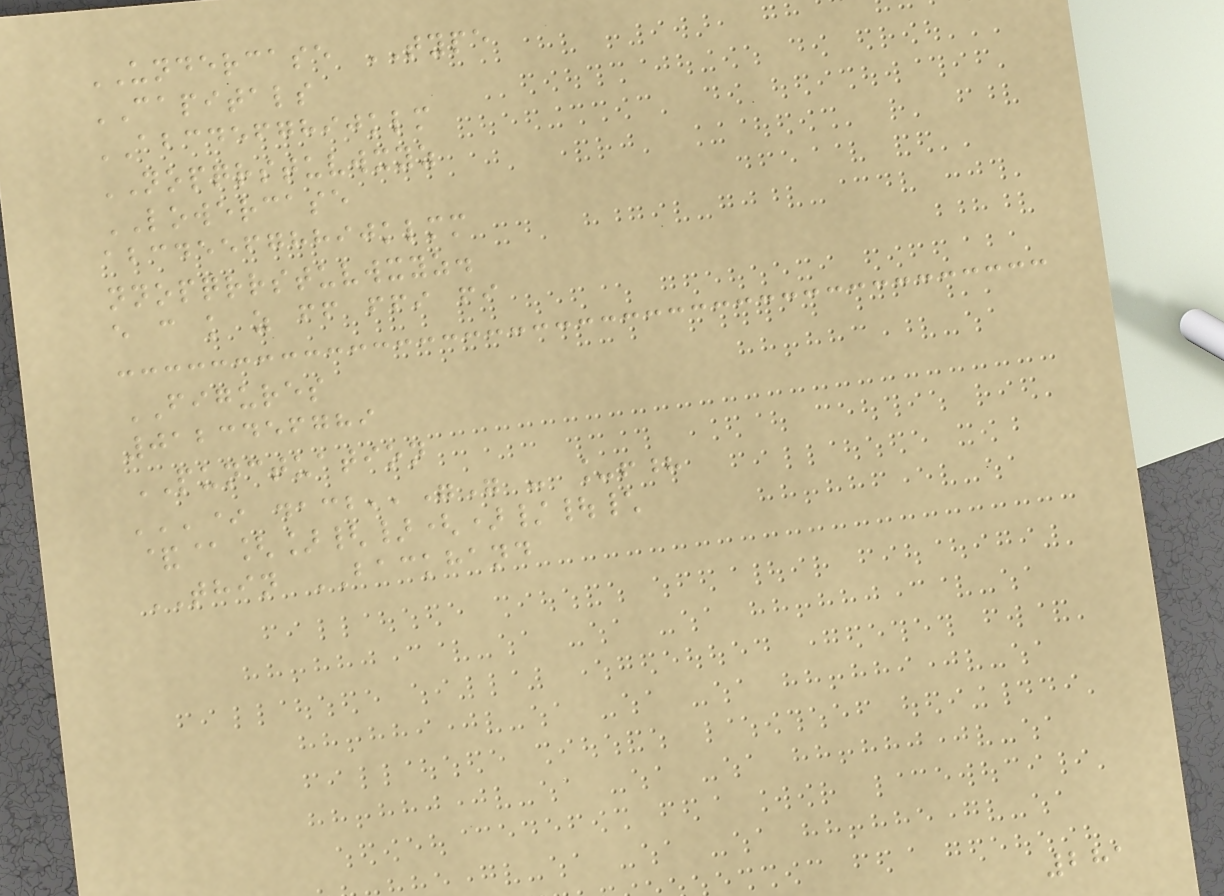UNDERCASE TYPE
CAPITALS
ABCDEFGHIJKLM
NOPQRSTUVWXYZ
LOWERCASE
abcdeefghhijklmm
nnopqrrstuvwxyz.
e c k z ff ffi fi
FIGURES
0123456789
PUNCTUATION
'''* .,:;''"" - _!?
&@[]{}()/|\
THIN BACKHAND
281
